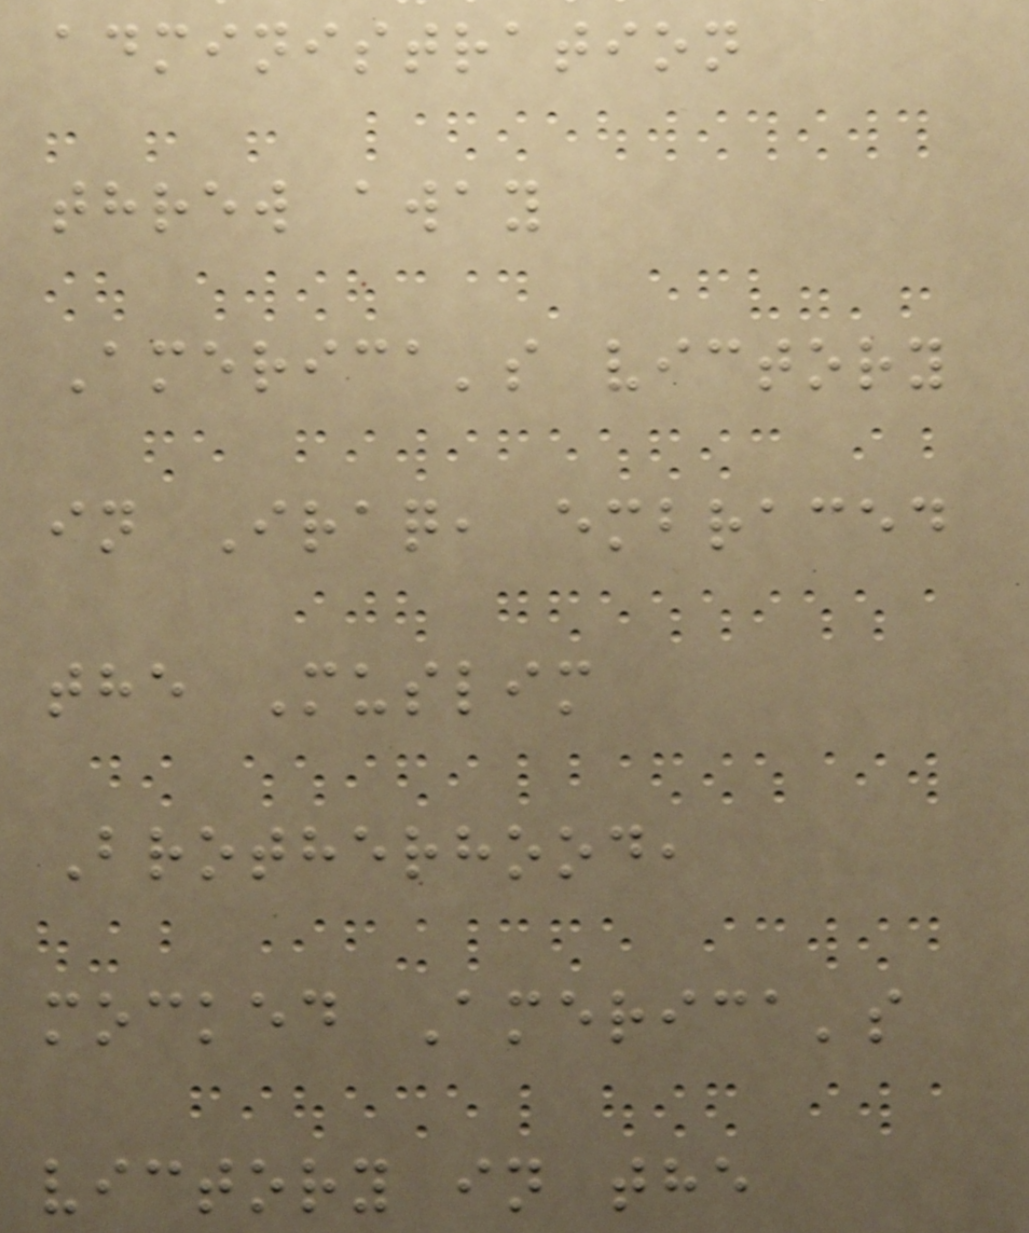administration
threw away
America's victory
in Iraq, embraced
the Muslim
Brotherhood,
mocked America's
victory in the
